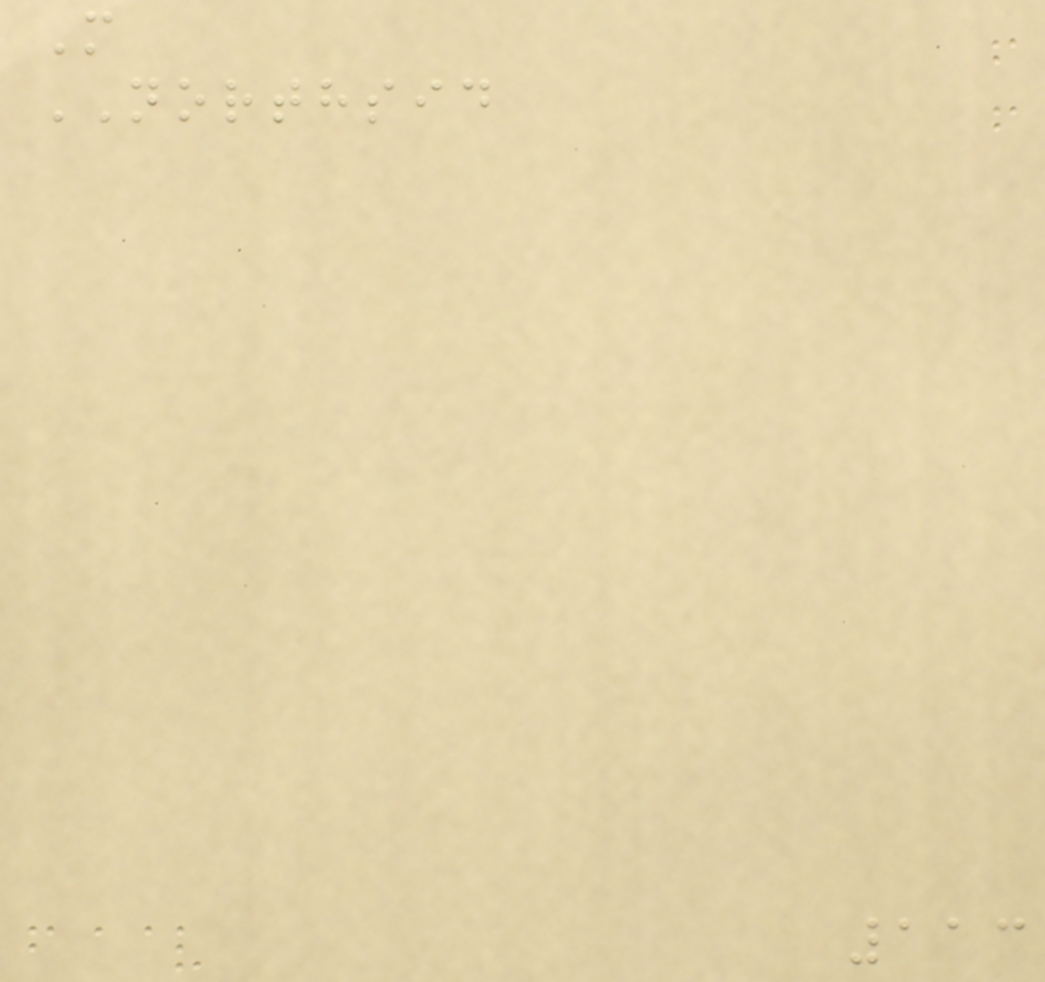M
NORTHSID
113
